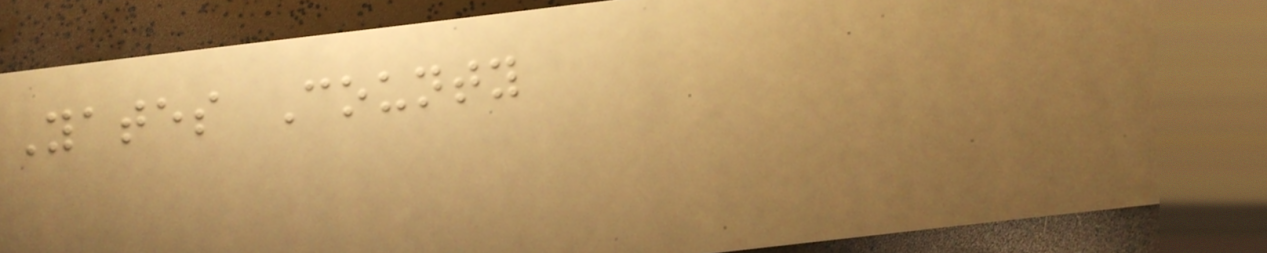Yates County
